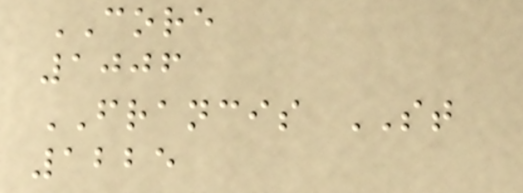CORE
1006
FRANCIS ST
1225
